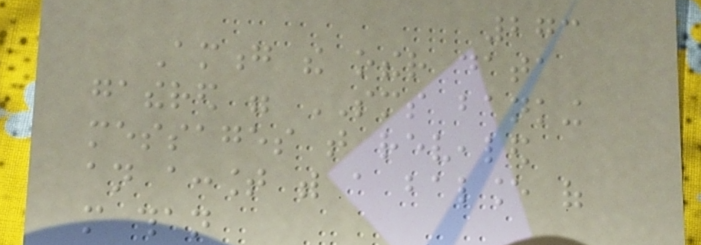273
Among the other data
gathered were SMS banking
messages that revealed
an account with a balance of
more than
